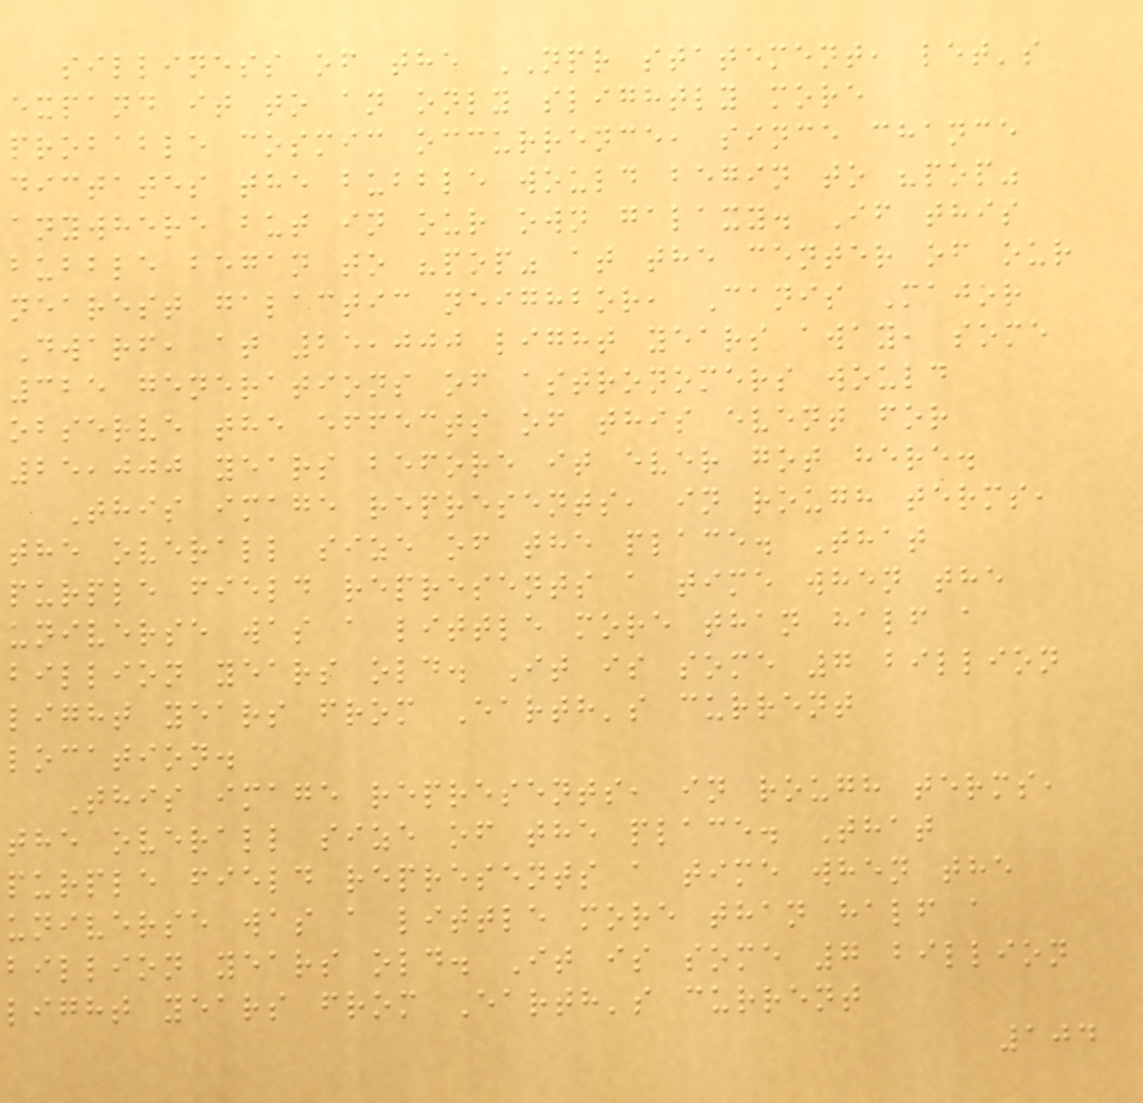silliness of the NPR statement, let's
expand it to an only slightly more
probable cosmic occurrence, since chance
dictates the bubble would begin to "pop"
anywhere but in our own galaxy. If this
bubble began to "pop" at the center of our
nearest galactic neighbor, Canis Major
Dwarf, at 25,000 light years away, some
325 generations of astronomers would
observe the effects of this event for
25,000 years before it ever got here.
This image represents, in rough terms,
the overall size of the place. That
purple field represents a time when the
universe was a little more than half a
billion years old. It is some 7 billion
light years from Earth's current
location.
This image represents, in rough terms,
the overall size of the place. That
purple field represents a time when the
universe was a little more than half a
billion years old. It is some 7 billion
light years from Earth's current
104
